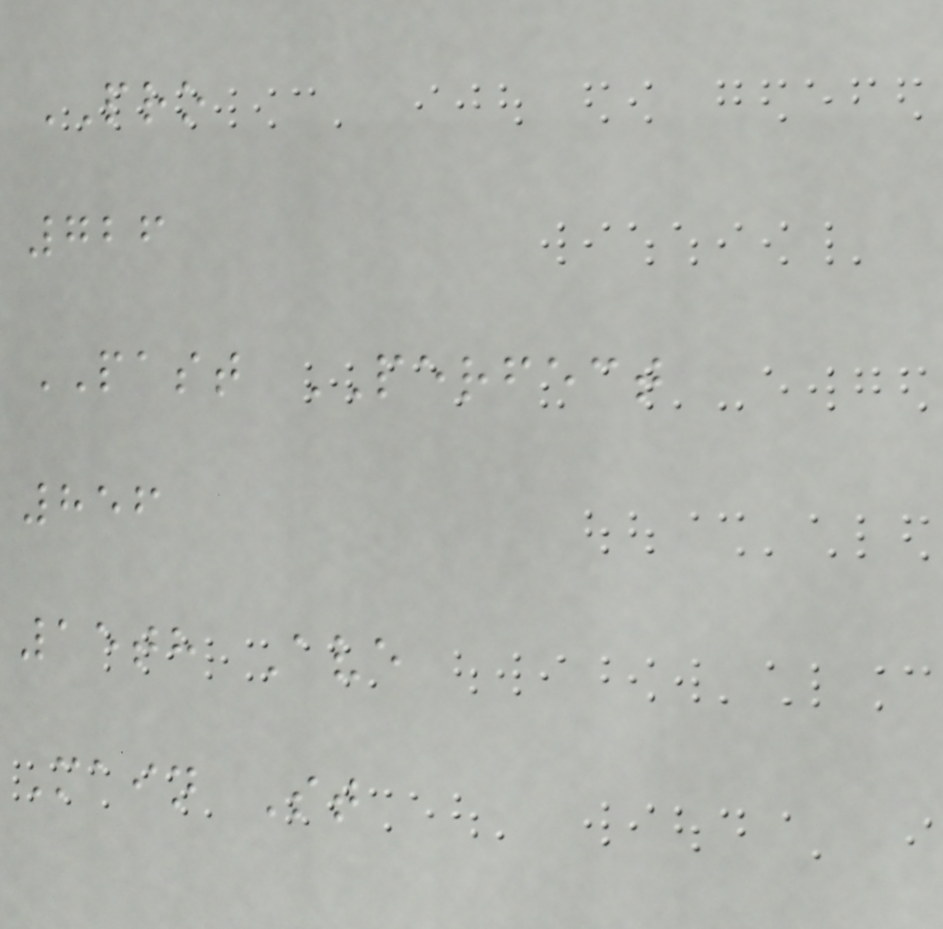PRO
726
PAST PERFECT
856
15th Ave
Main St
